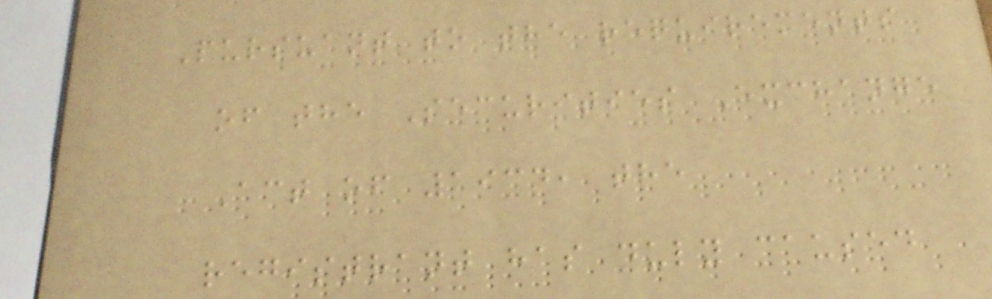Pursuant to the requirements
of the Securities Exchange
Act of 1934, the
registrant has duly caused
